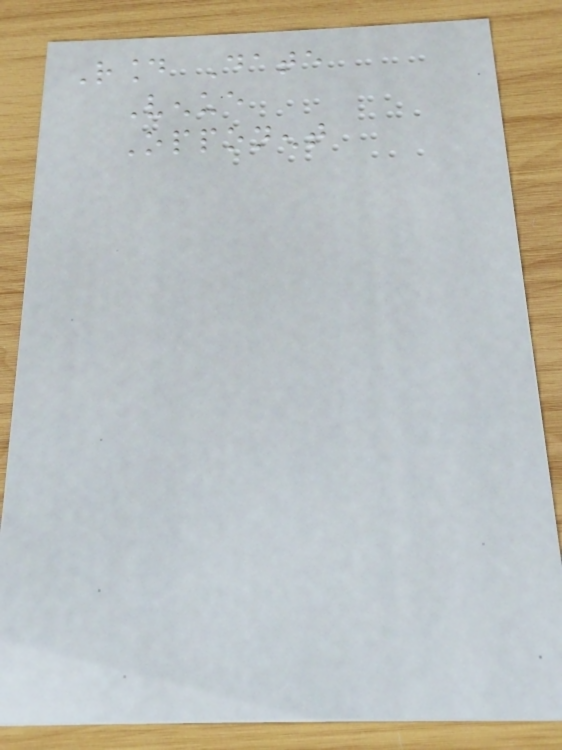Round Date
Venue
Opponent
